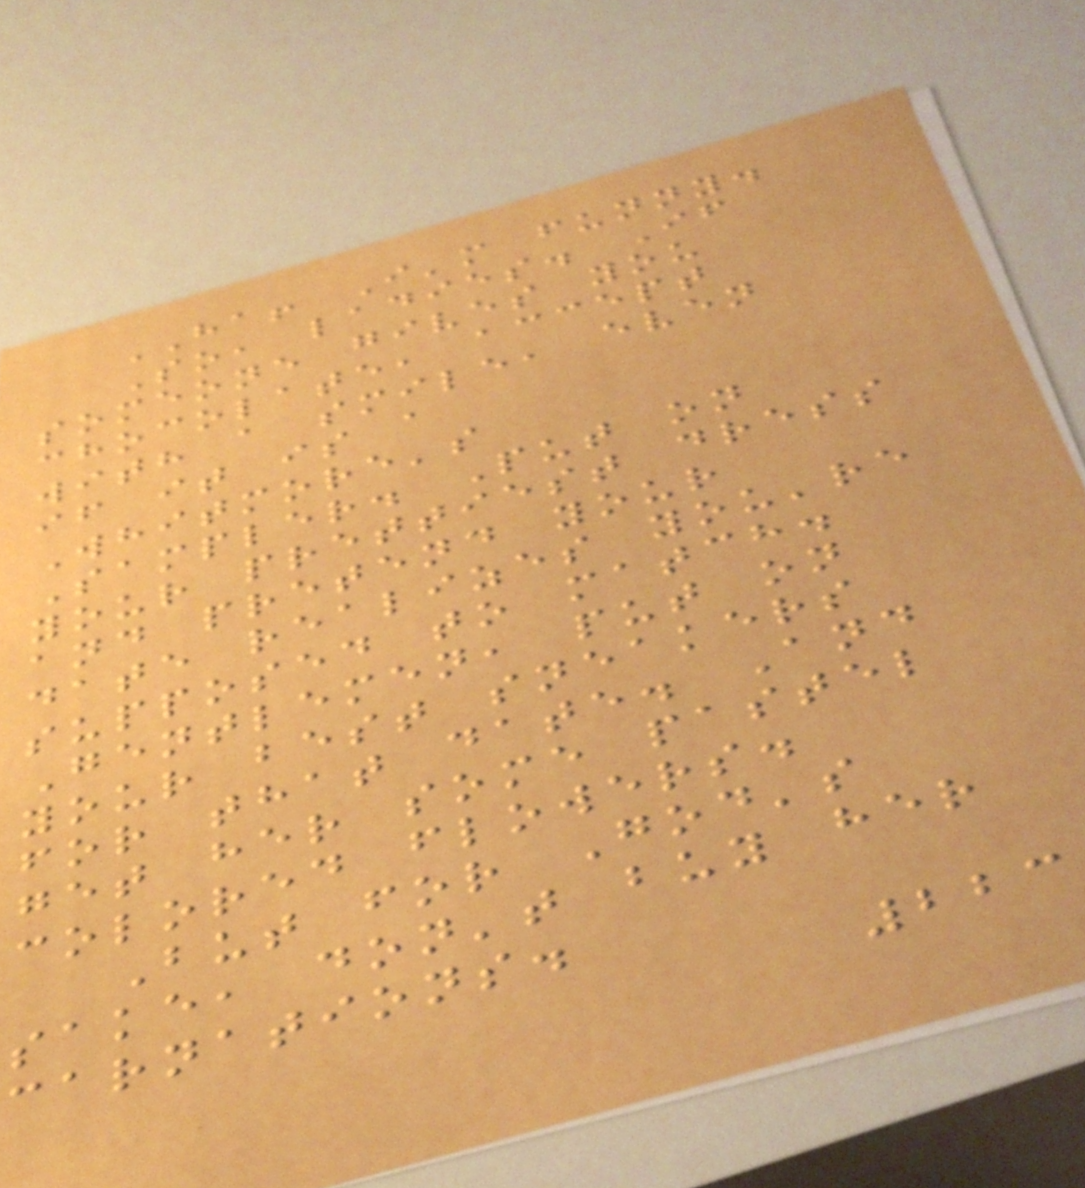HA! I'm funny.
So, ladies. If
someone gives you
chocolate, accept
with a smile, even
if it is a
Whitmore's
Sampler. Put on
your prettiest dress
and pretend your
date realizes you're
supposed to match.
Gentlemen, put on
your best sneakers
for that date. And
get her some pastel
colored flowers.
But for God's
sake, don't buy her
carnations.
223
